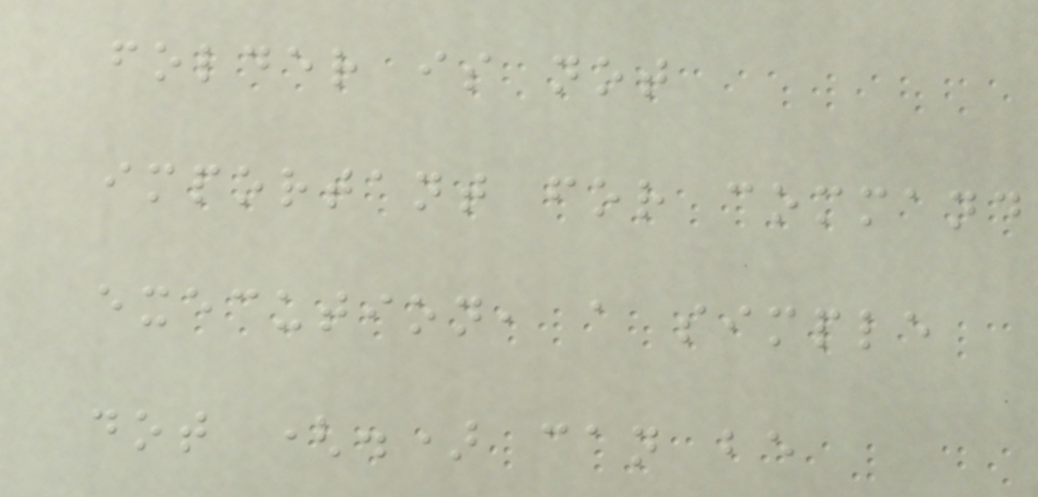folder is not
important for command
execution, a simple
dot (.) can be
